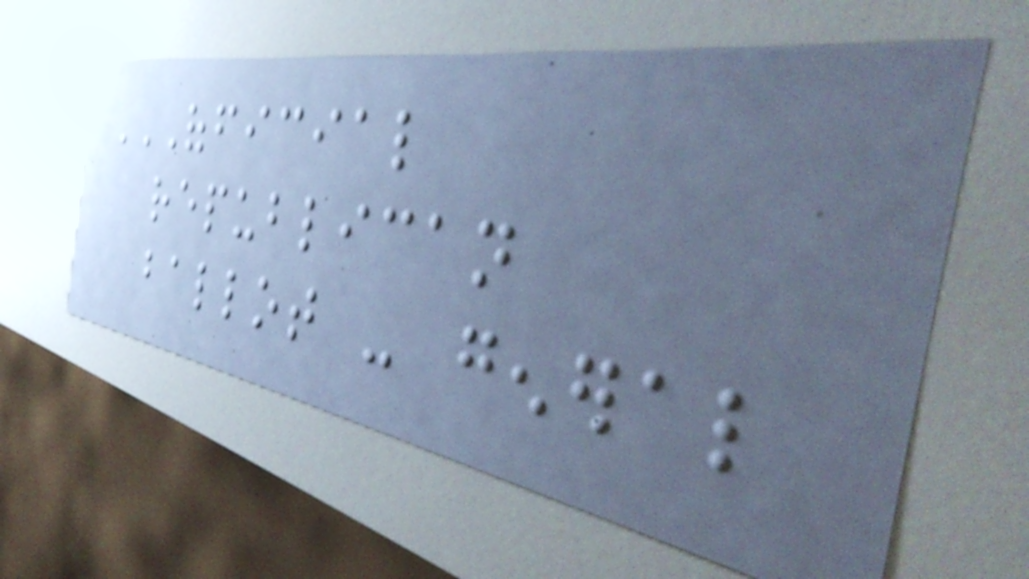OFFICIAL
REPUBLICAN
BALLOT - GENERAL
